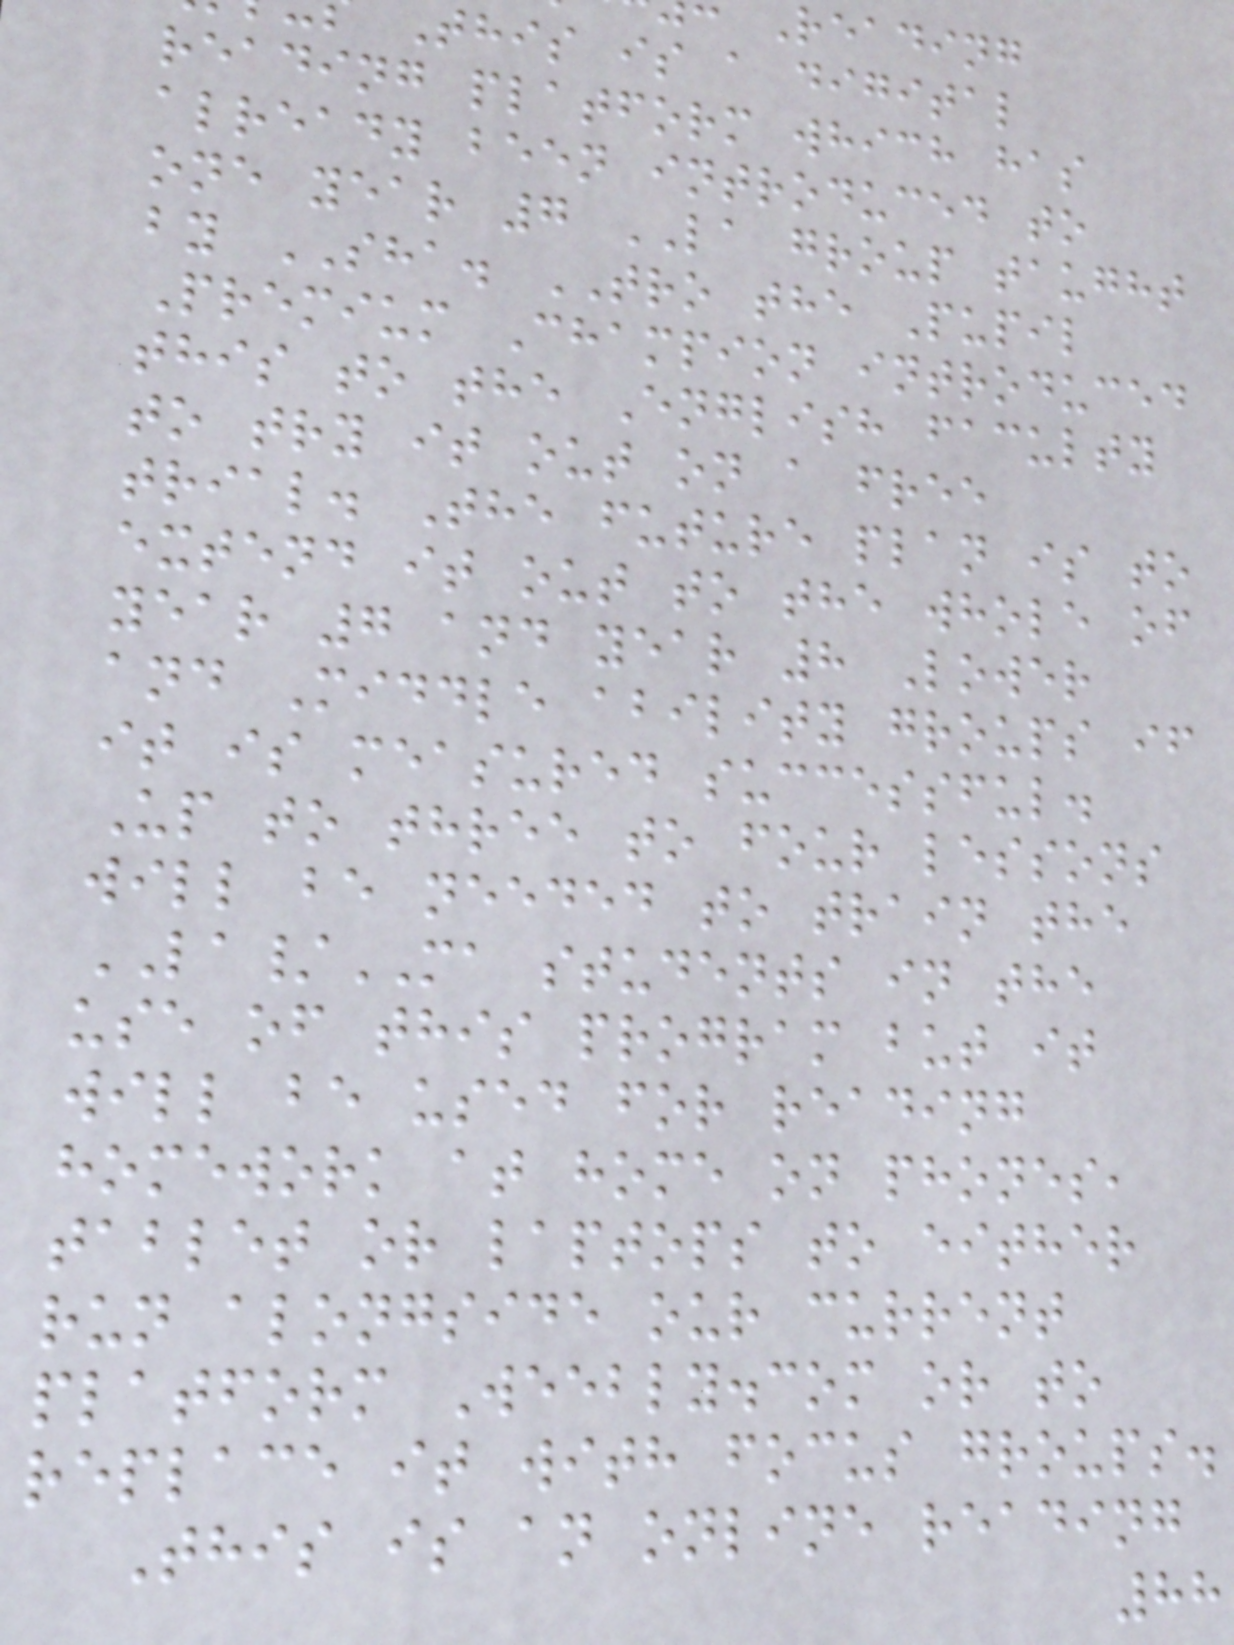Reading
This is a digital
reading platform which has
already been introduced to
one year 7 LA group taught
by SHA. TRO the Pupil
Premium Champion introduced
this to the English faculty
to try it out on a free
trial. The future plan is to
extend it out to the whole of
year 7 and year 8 Lower
and Middle ability groups if
it is measured successful.
Up to three to four lessons
will be needed to train the
LA/MA students in the
use of this program but it
will be used for reading
homework at home on phones,
tablet or laptops to either
run alongside our current
platform Weebly.com or to
replace it with focus groups.
This is an online reading
88
